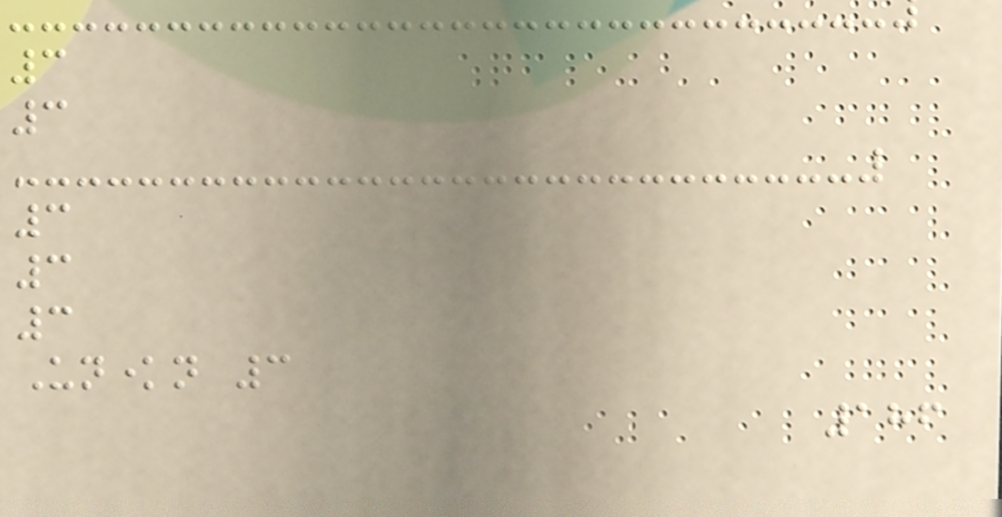3
3
3
3
3
Unknown 3
186
